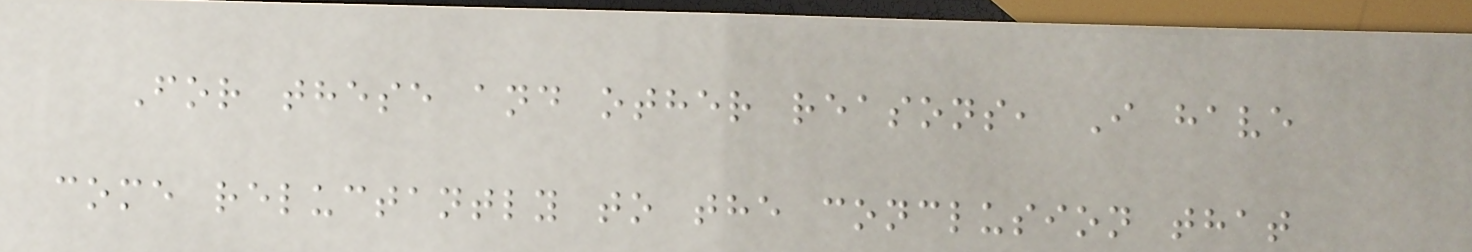For these and other reasons, I have
come reluctantly to the conclusion that
